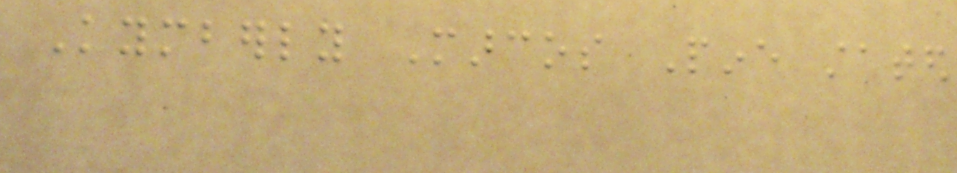Kymberly Marcos Pine stated
